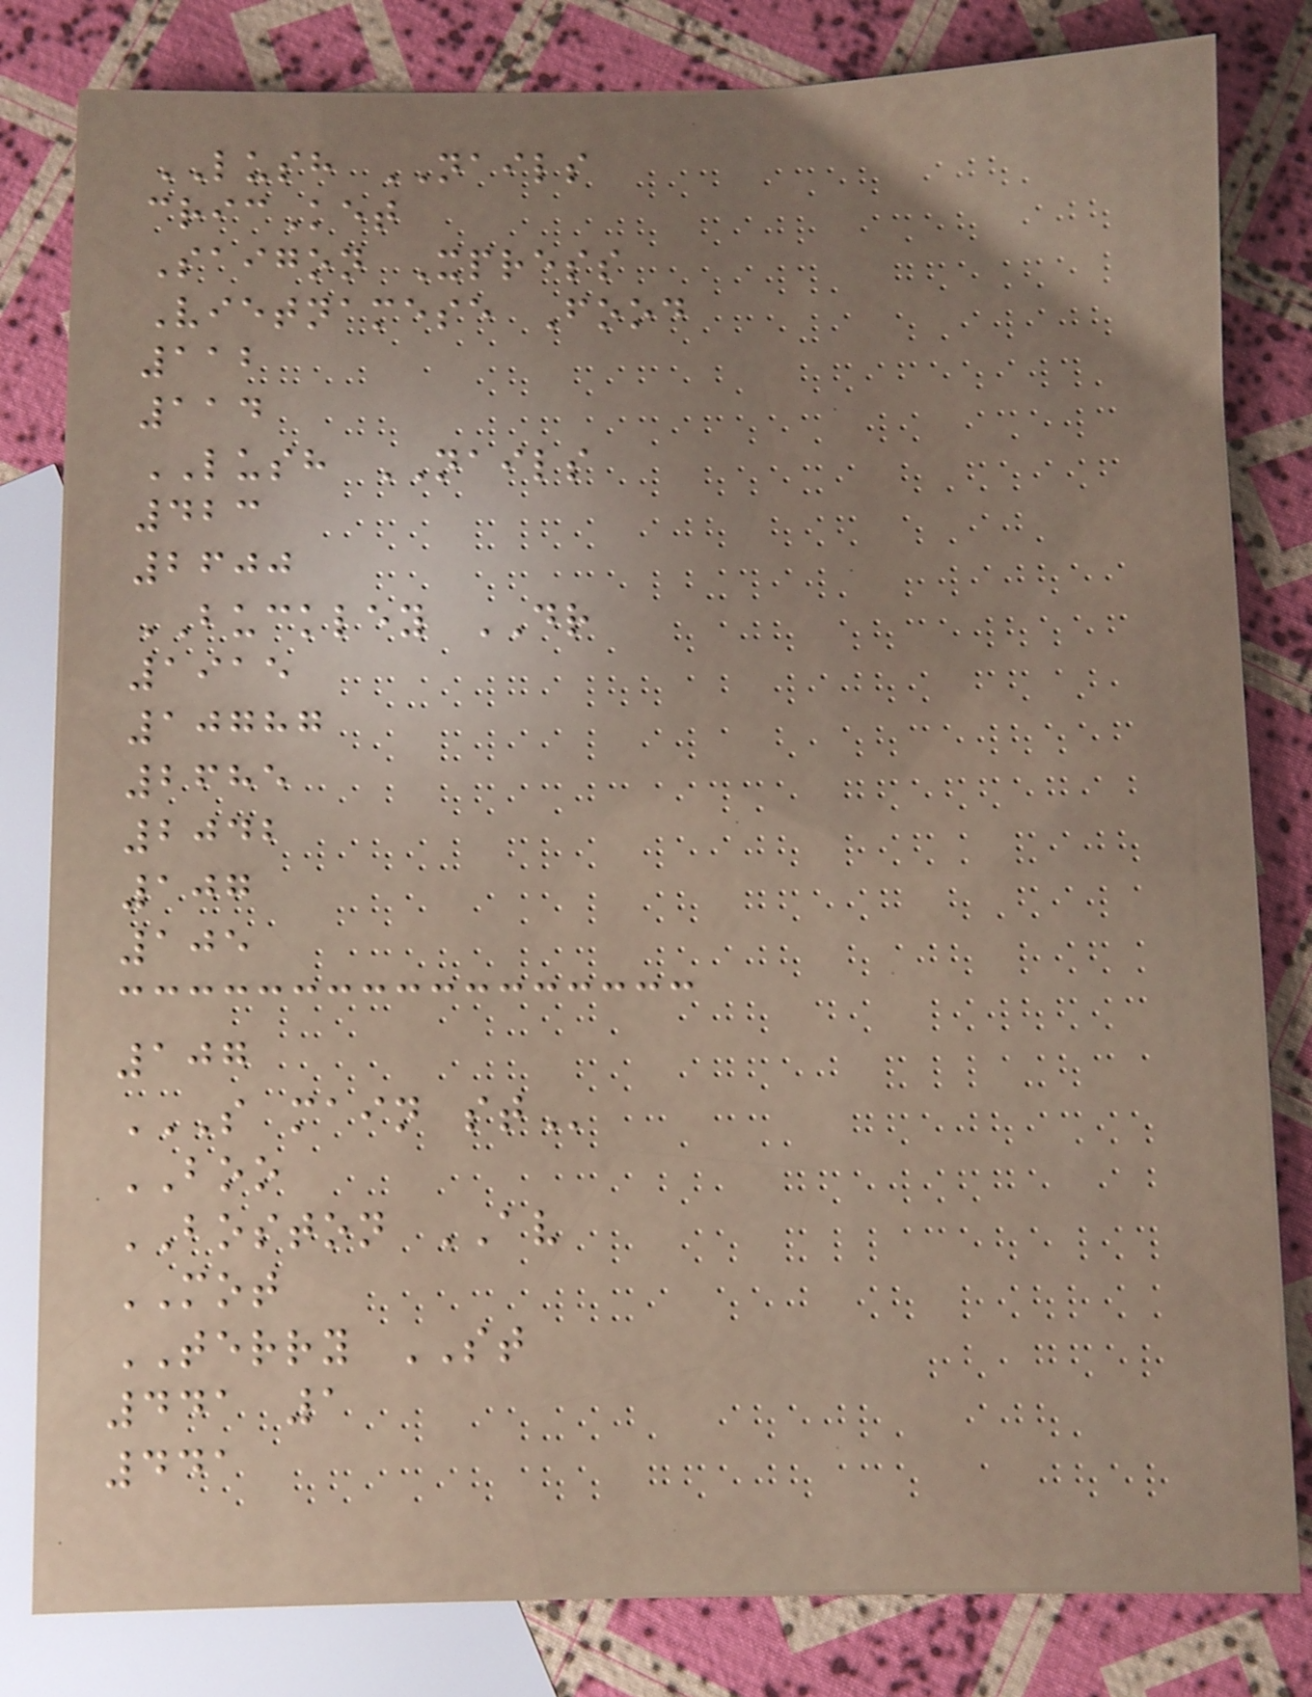LUSH NAILS
cricKet
Saigon Xpress
Vietnamese Food
112
114
LUSH NAILS
423
2600
BUCKLEY DR
1915
10787
2685
2042
107
105
107
S MAIN ST
BOO
BOSTON AV
MOT
TERRY ST
441 1
441
